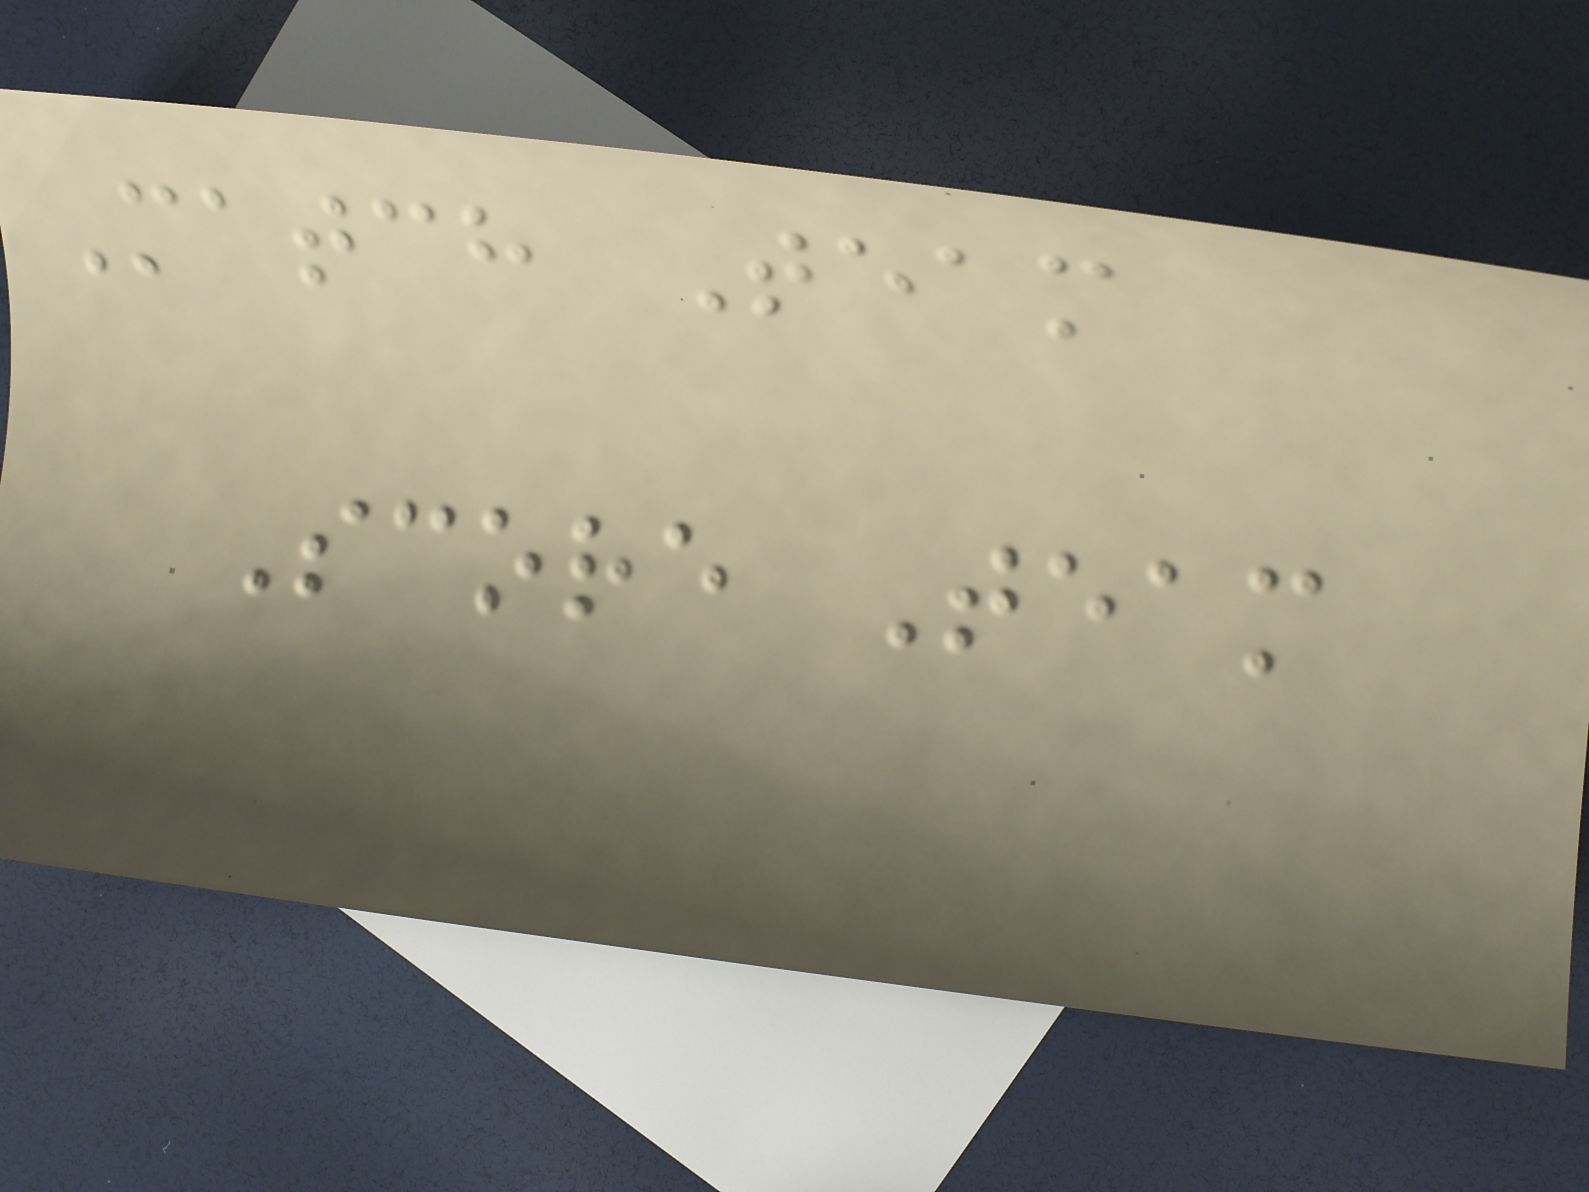Match Team
Score Team
